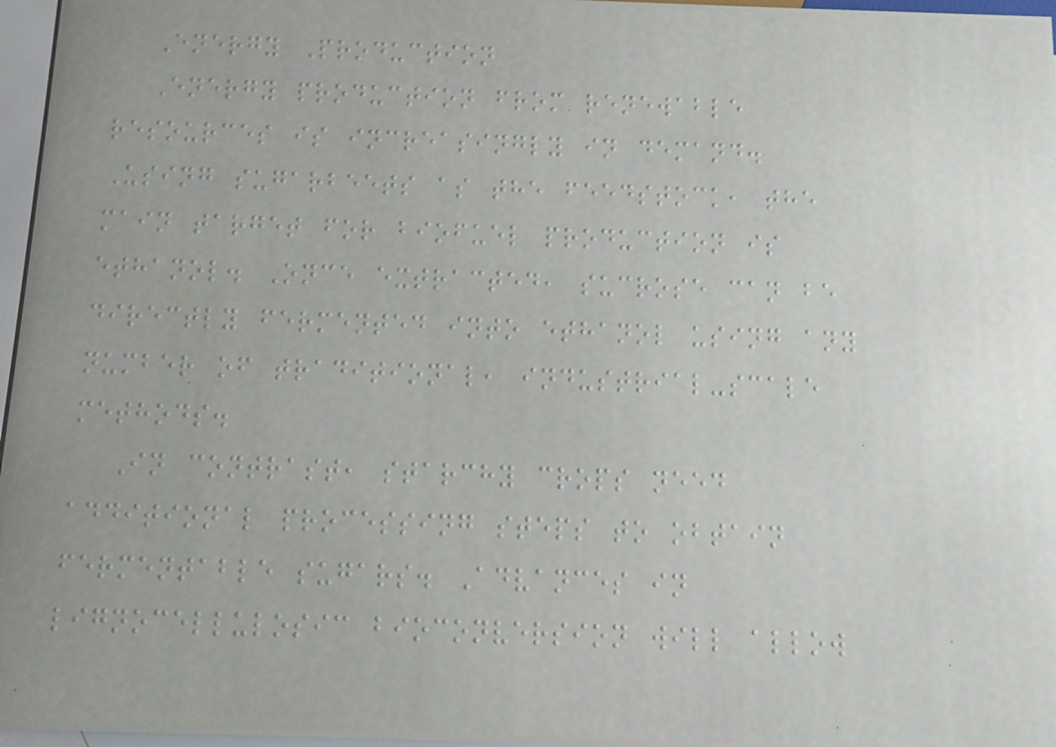Energy Production
Energy production from renewable
resources is increasingly in demand.
Using sugarbeets as the feedstock, the
main target for biofuel production is
ethanol. Once extracted, sucrose can be
directly fermented into ethanol using any
number of traditional, industrial-scale
methods.
In contrast, starchy crops need
additional processing steps to obtain
fermentable sugars. Advances in
lignocellulosic bioconversion will allow
